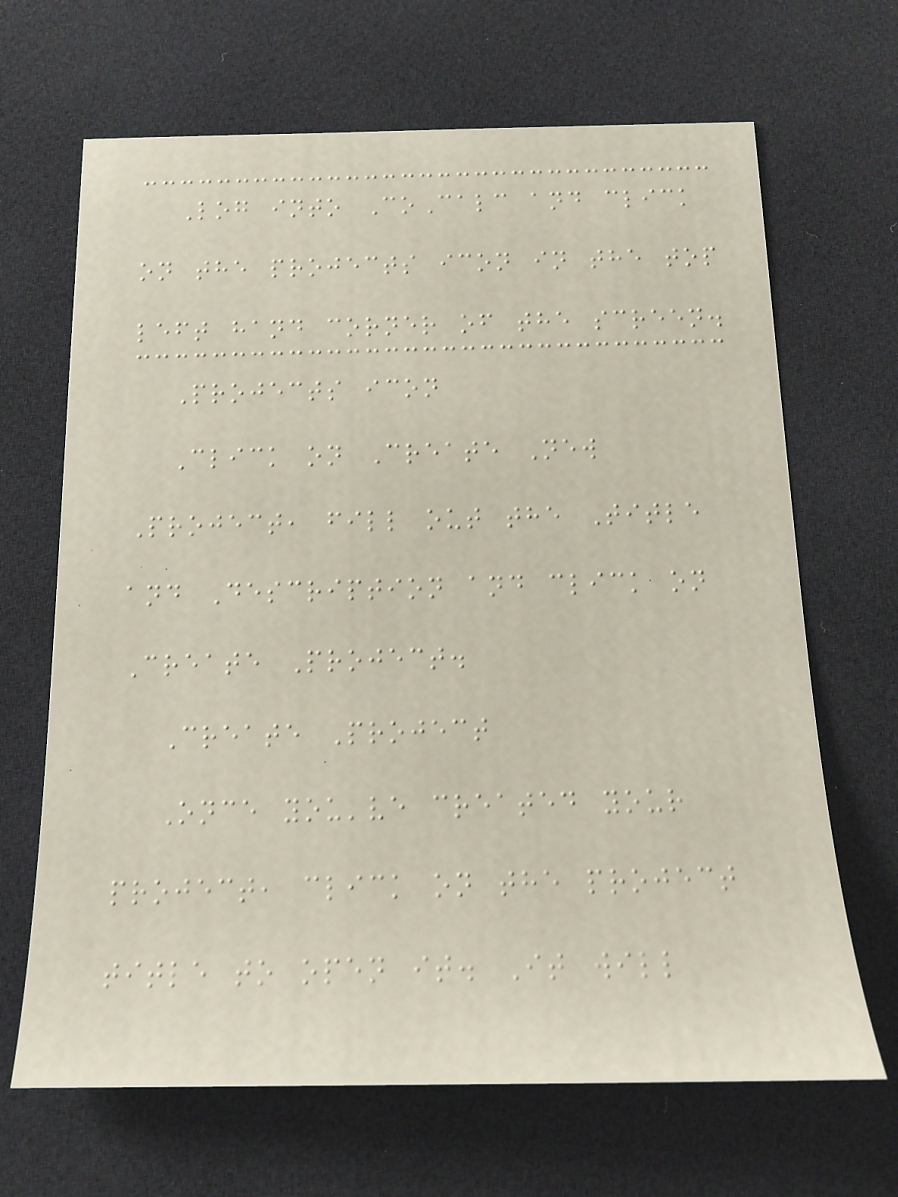Log into CoCalc and click
on the projects icon in the top
left hand corner of the screen.
Projects icon
Click on Create New
Project, fill out the Title
and Description and click on
Create Project.
Create Project
Once you've created your
project, click on the project
title to open it. It will
